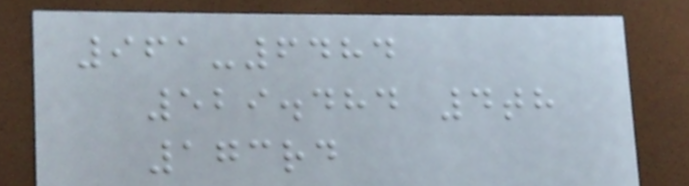961-6484
529.484 4th
173rd
